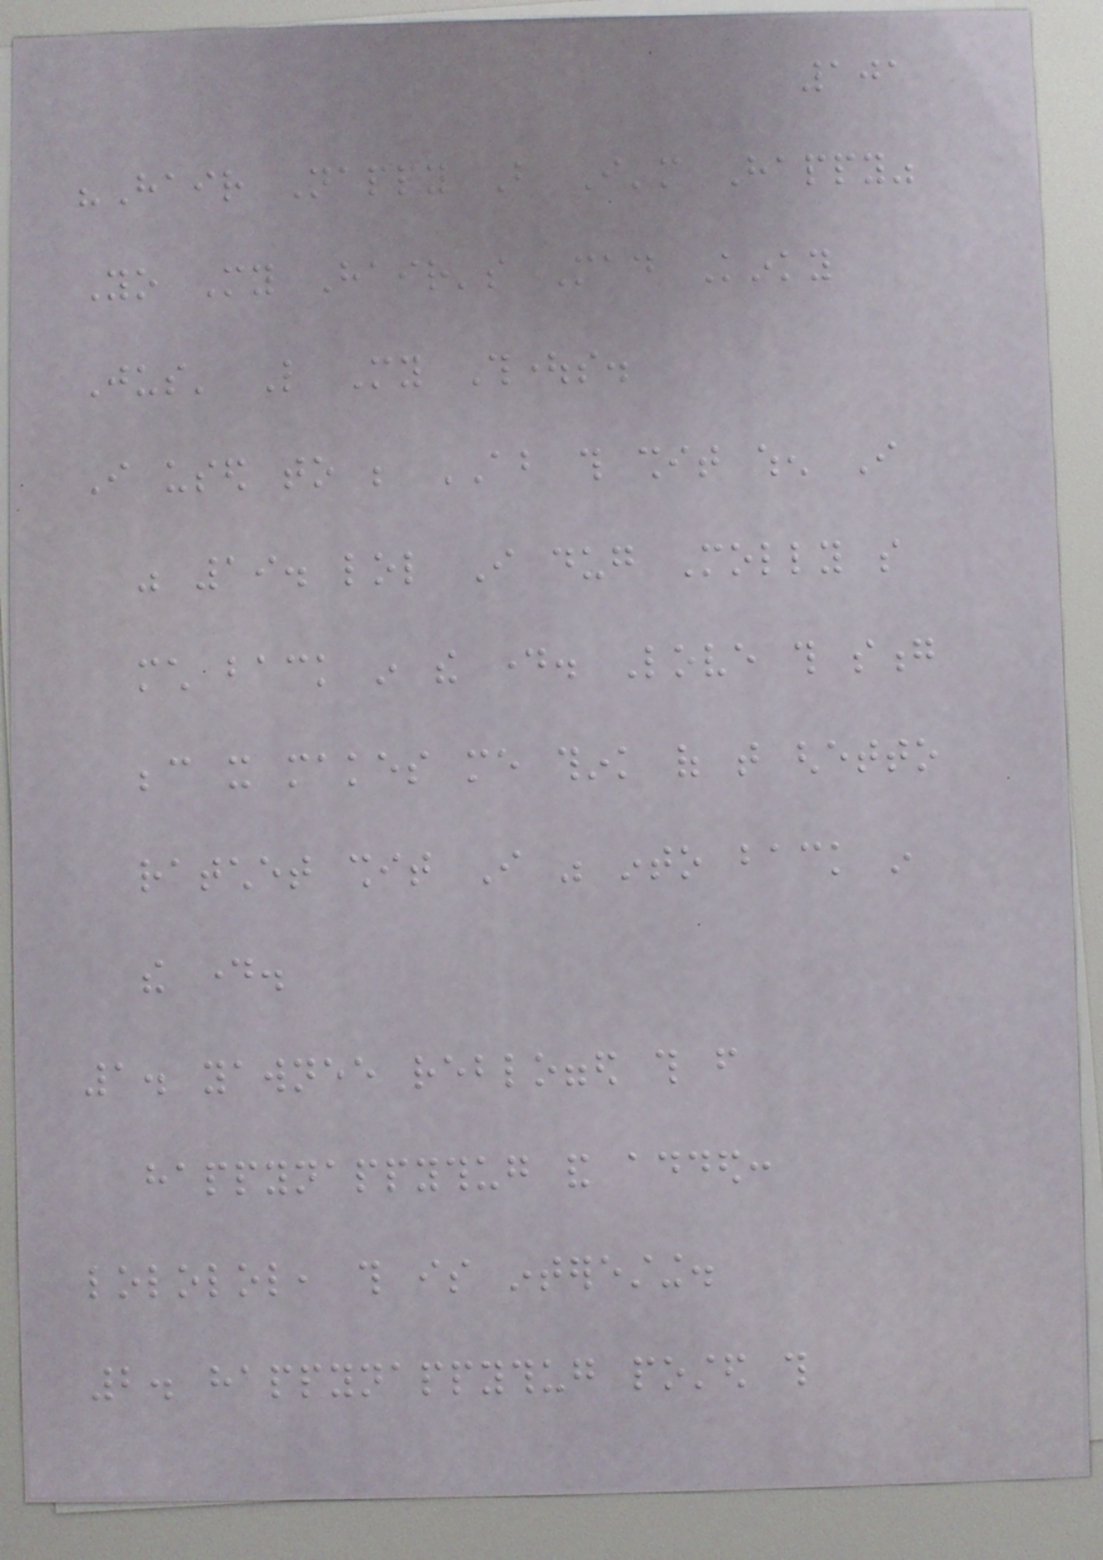101
"Hair Nappy But I'm Happy"
Yo My Hair's Mad Kinky
Jus' Like My Thoughts.
I used to be ABOUT this shit when I
was 19. lol I dug Molly so
much back in the day. Love this song
because it makes me think of that ghetto
ratchet shit I was into back in
the day.
1. yawnee reblogged this from
happynappythug and added:
lololol, this is interesting.
2. happynappythug posted this
